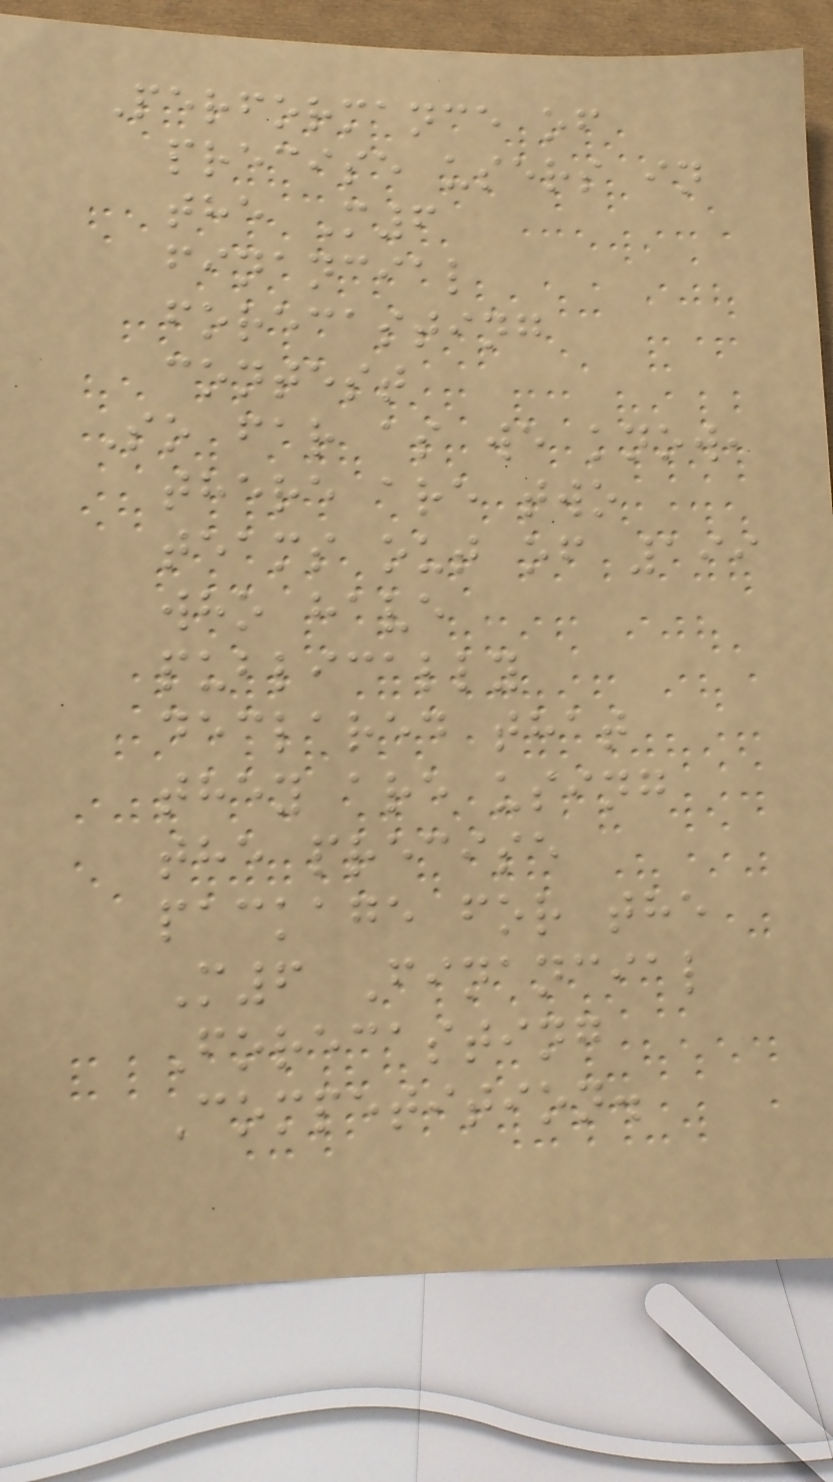Performance of
precise users in
the M6
financial
forecasting
contest
So far as we know,
there are two
teams out of 199
who have
publically
declared that
they are using
the precise
package for the
M6 Financial
Forecasting
Competition.
